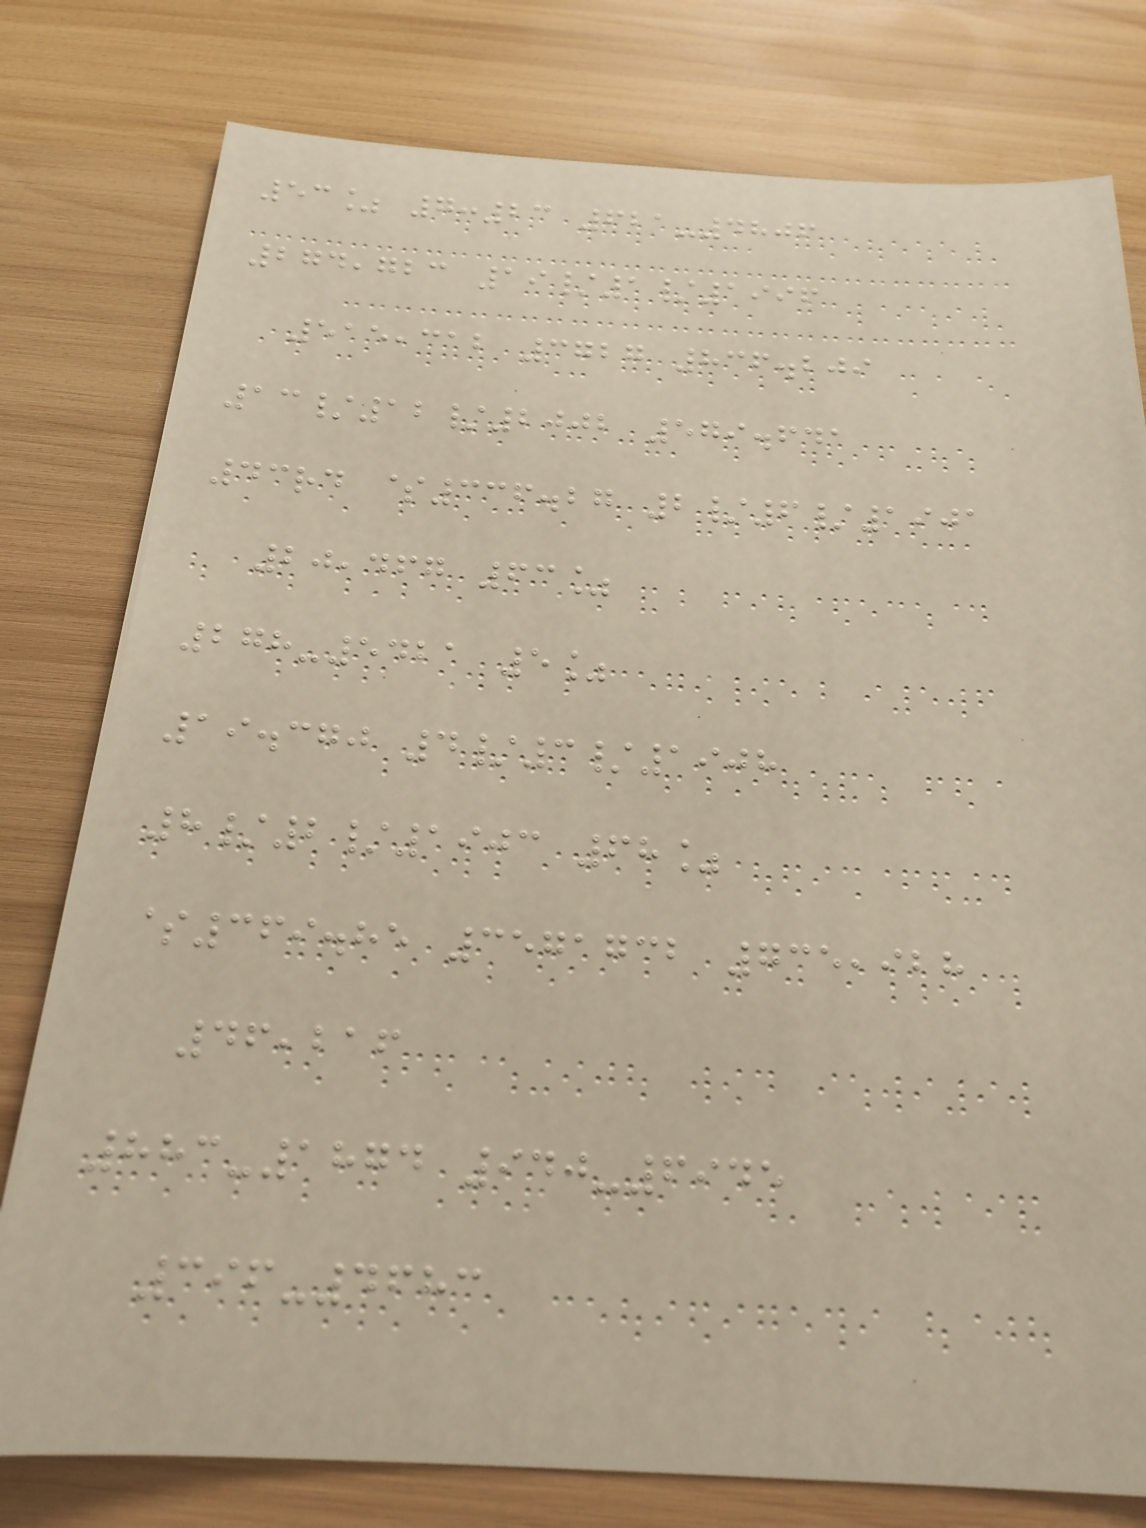53% 7:23 621-4806
274,723 19/1/1996
515,312 3727 836.209
13/12/2002 579.641
43rd $336.27 2/6/1901
20,467 63%
278-5421 5%
19.370 4/3/1908
8/2/1903 68%
$369.85 3571732 735,928
46,216
883-1874 940-6945
396-4683
